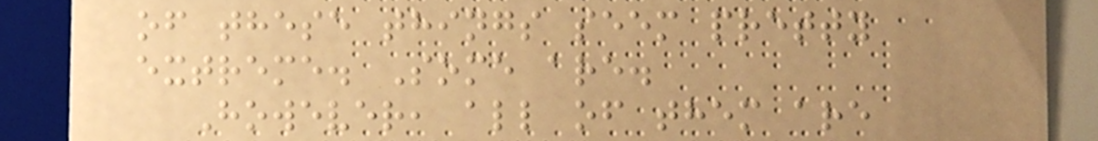of these things seem pretty
extreme. Some are.
However, all of them are
